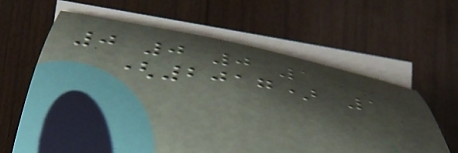0 0 0 1
(2017) 1
